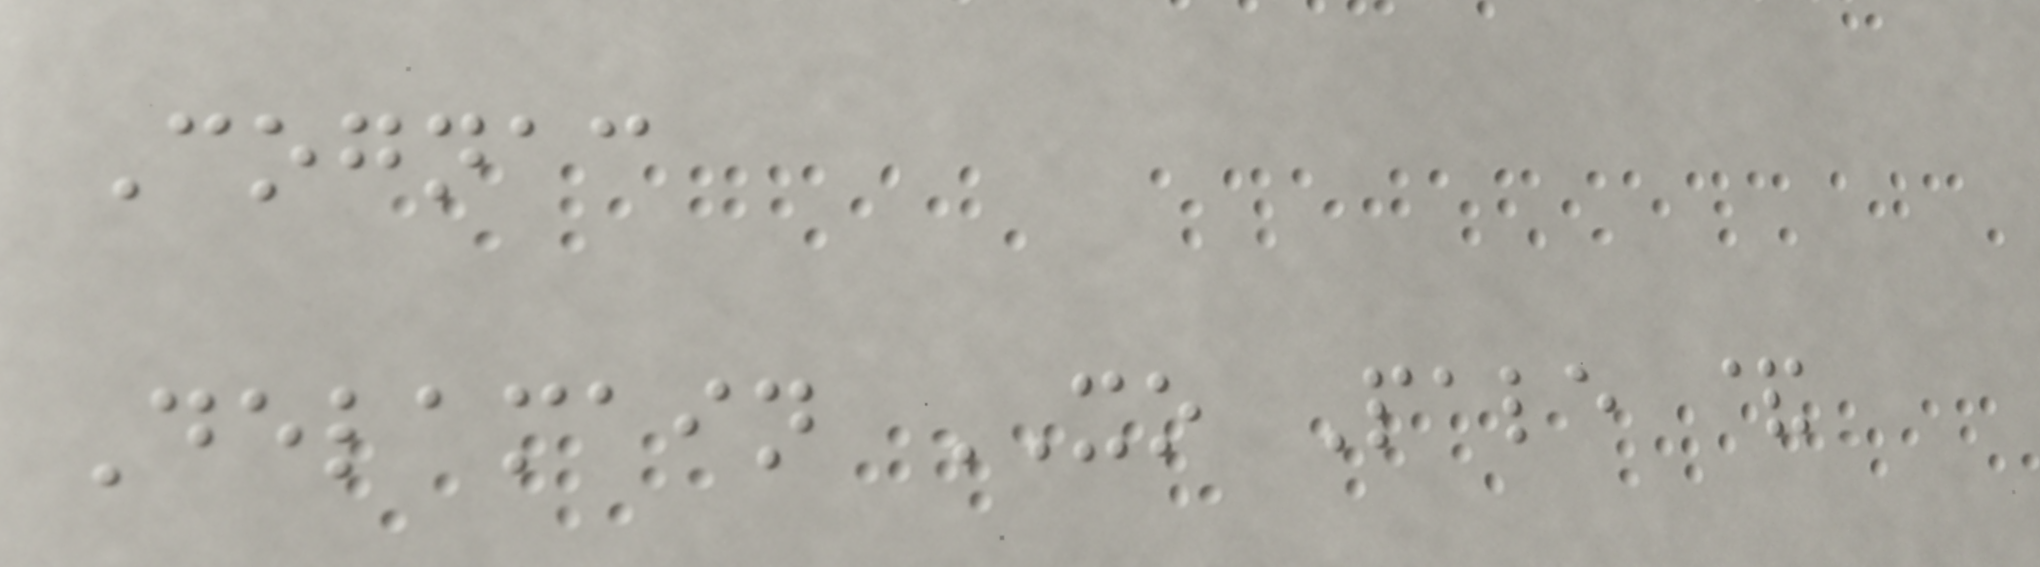Cognac
Delamain XO Pale &
